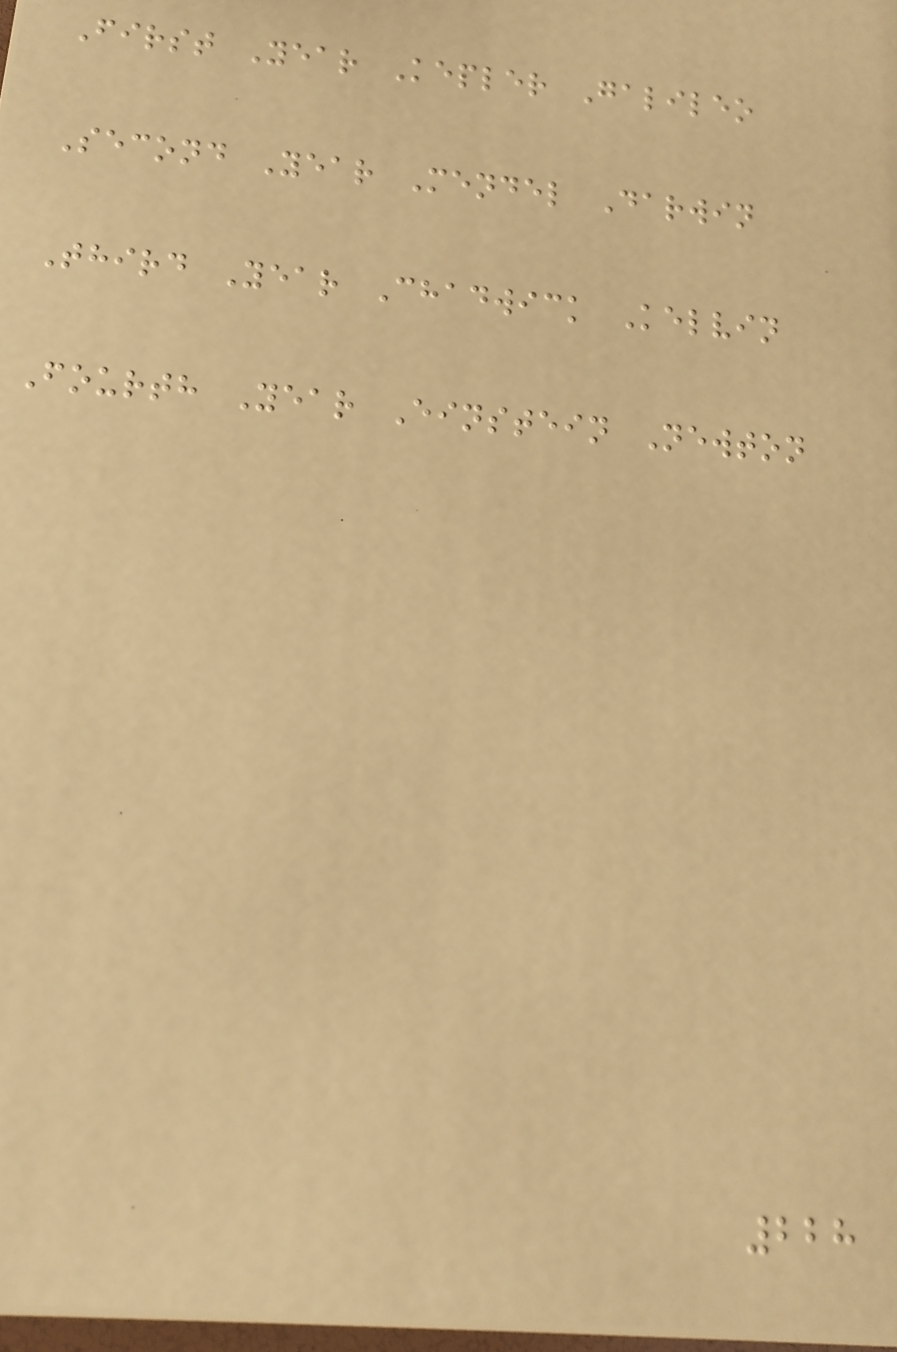First Year Kepler Galileo
Second Year Mendel Darwin
Third Year Chadwick Kelvin
Fourth Year Einstein Newton
228
